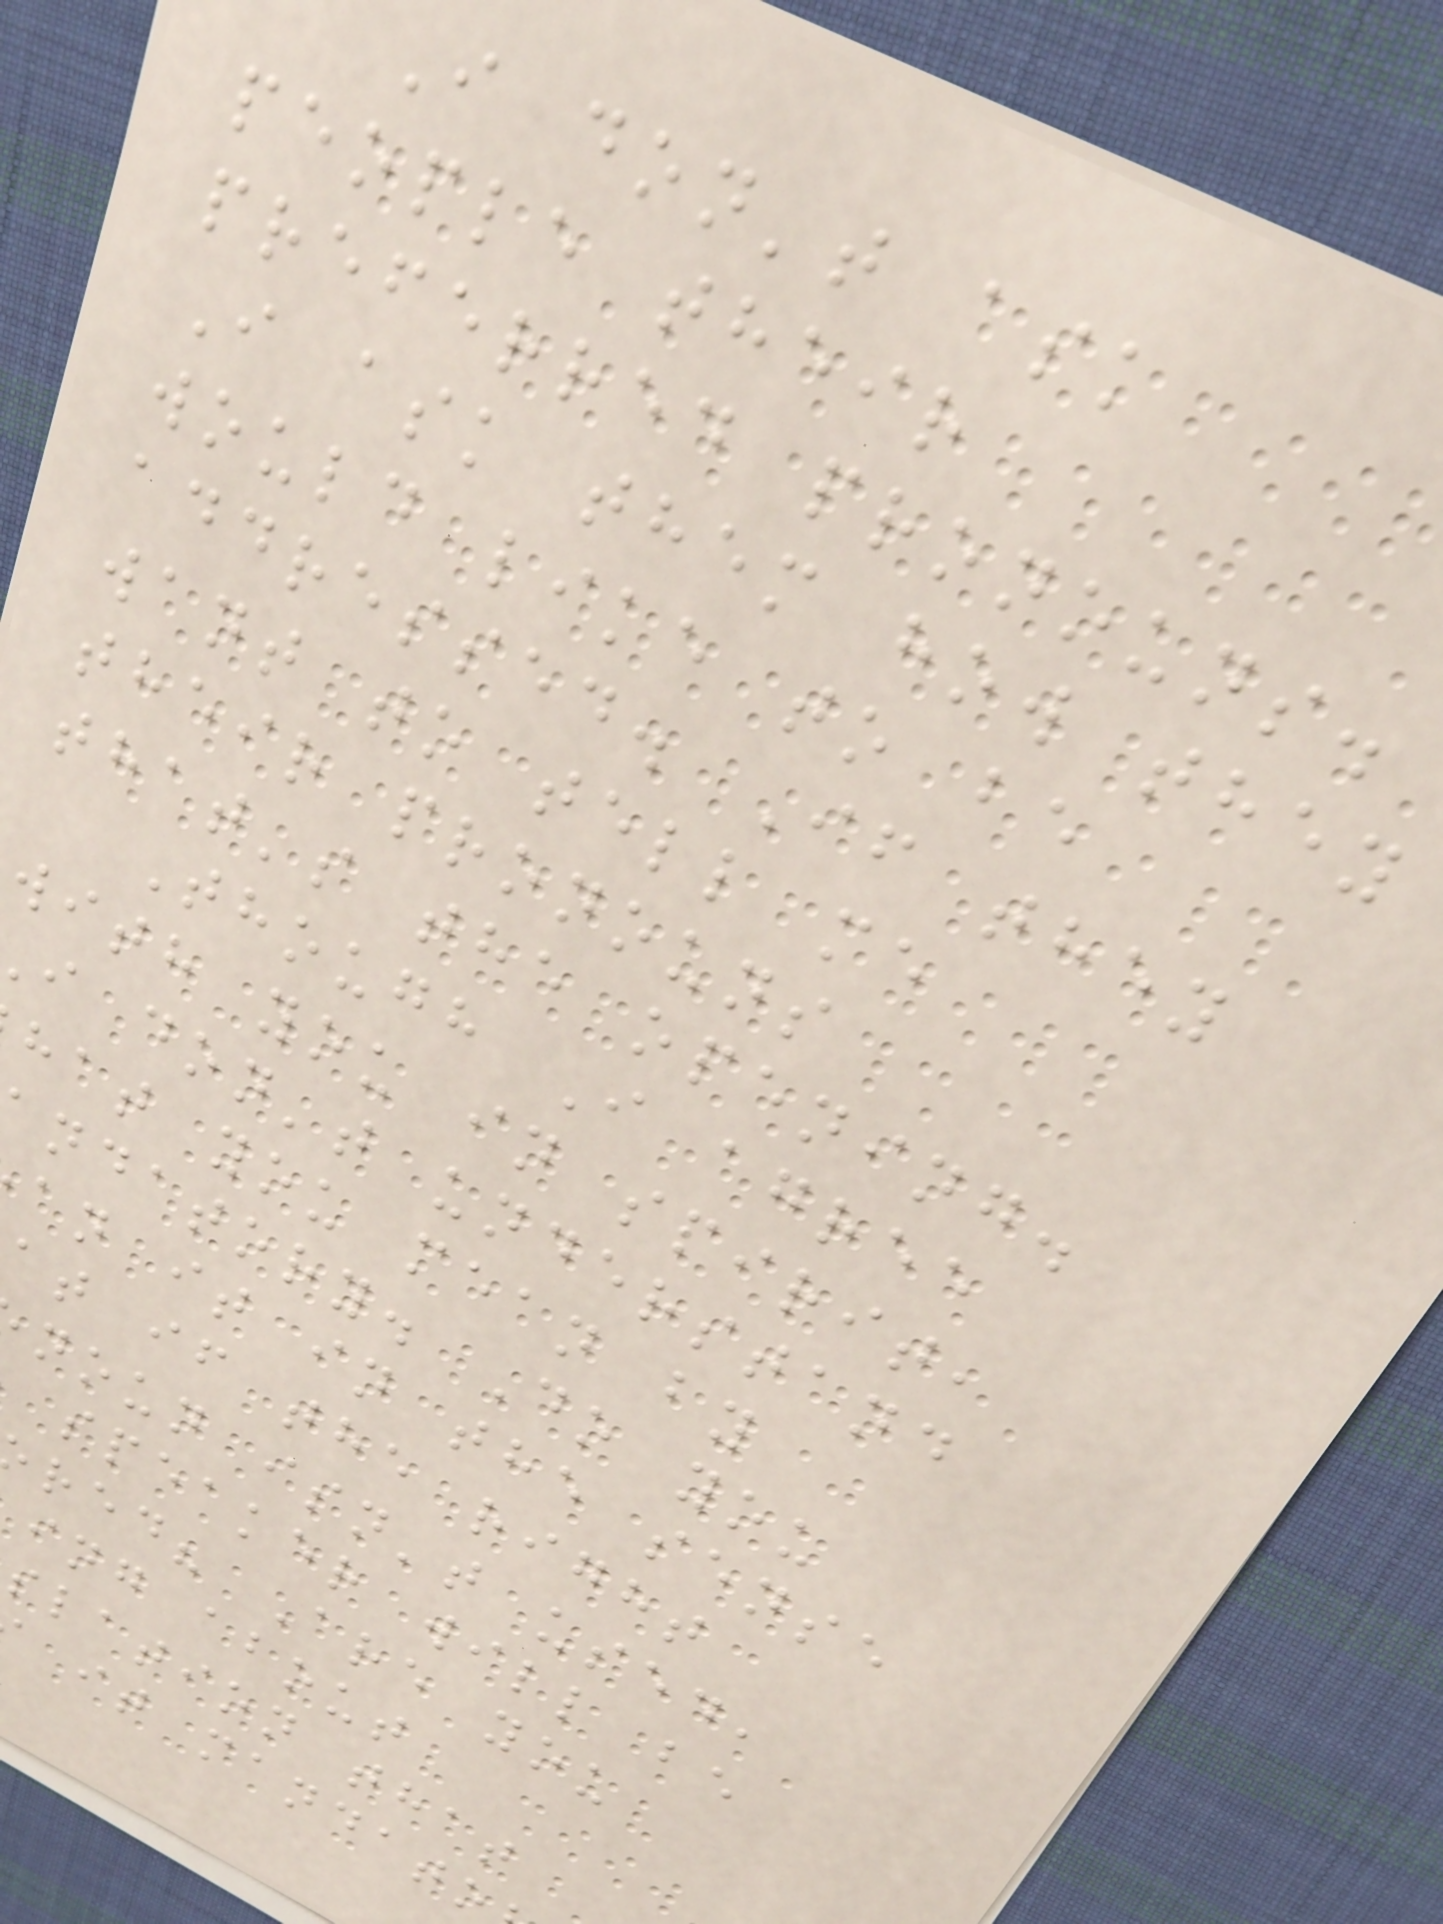I don't ask
people their
preferred pronouns.
I ask them how they
would like to be
addressed. If they
want to tell me
their pronouns
that's the opening.
Though I agree
with you in spirit,
i don't understand
hat you mean by
ndatory. Do you
an it in the sense
at if the right
noun isn't used,
speaker will be
red? Are you
ing about
slation that
it mandato
